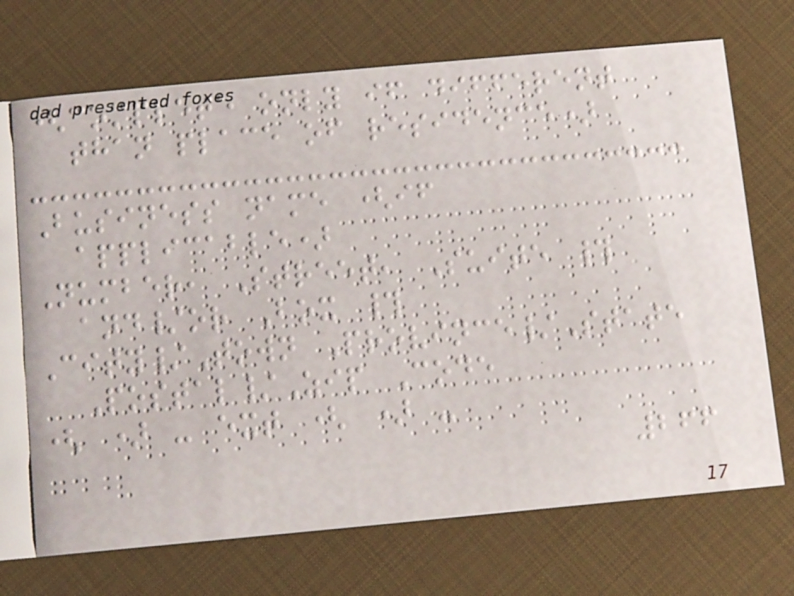(complete only if different
than place of residence)
Business name (if
applicable)
Number, Street, Suite #
and/or Box #
City/Town Province/State
Postal/Zip Code
( ) - ext ( ) -
266
